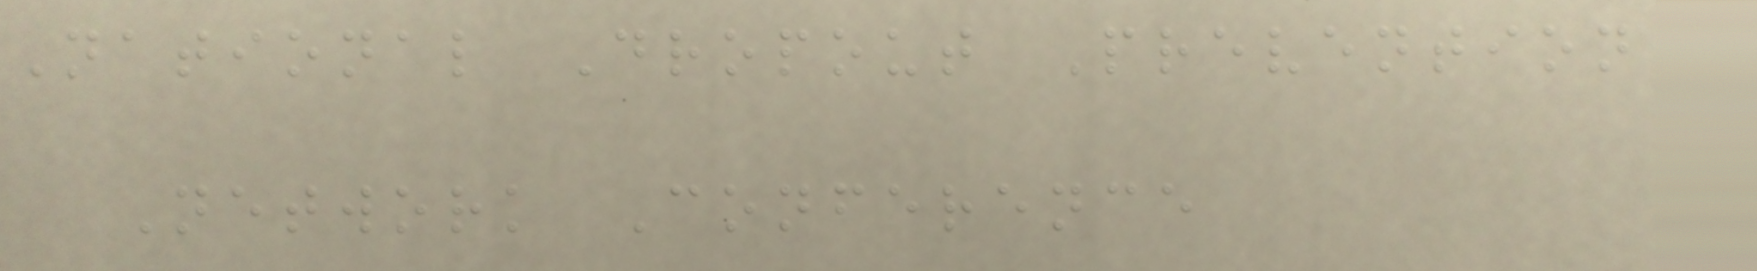National Dropout Prevention
Network Conference
